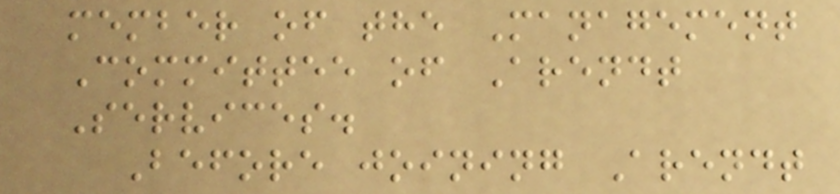member of the Management
Committee of Arendt
Services.
Before joining Arendt
